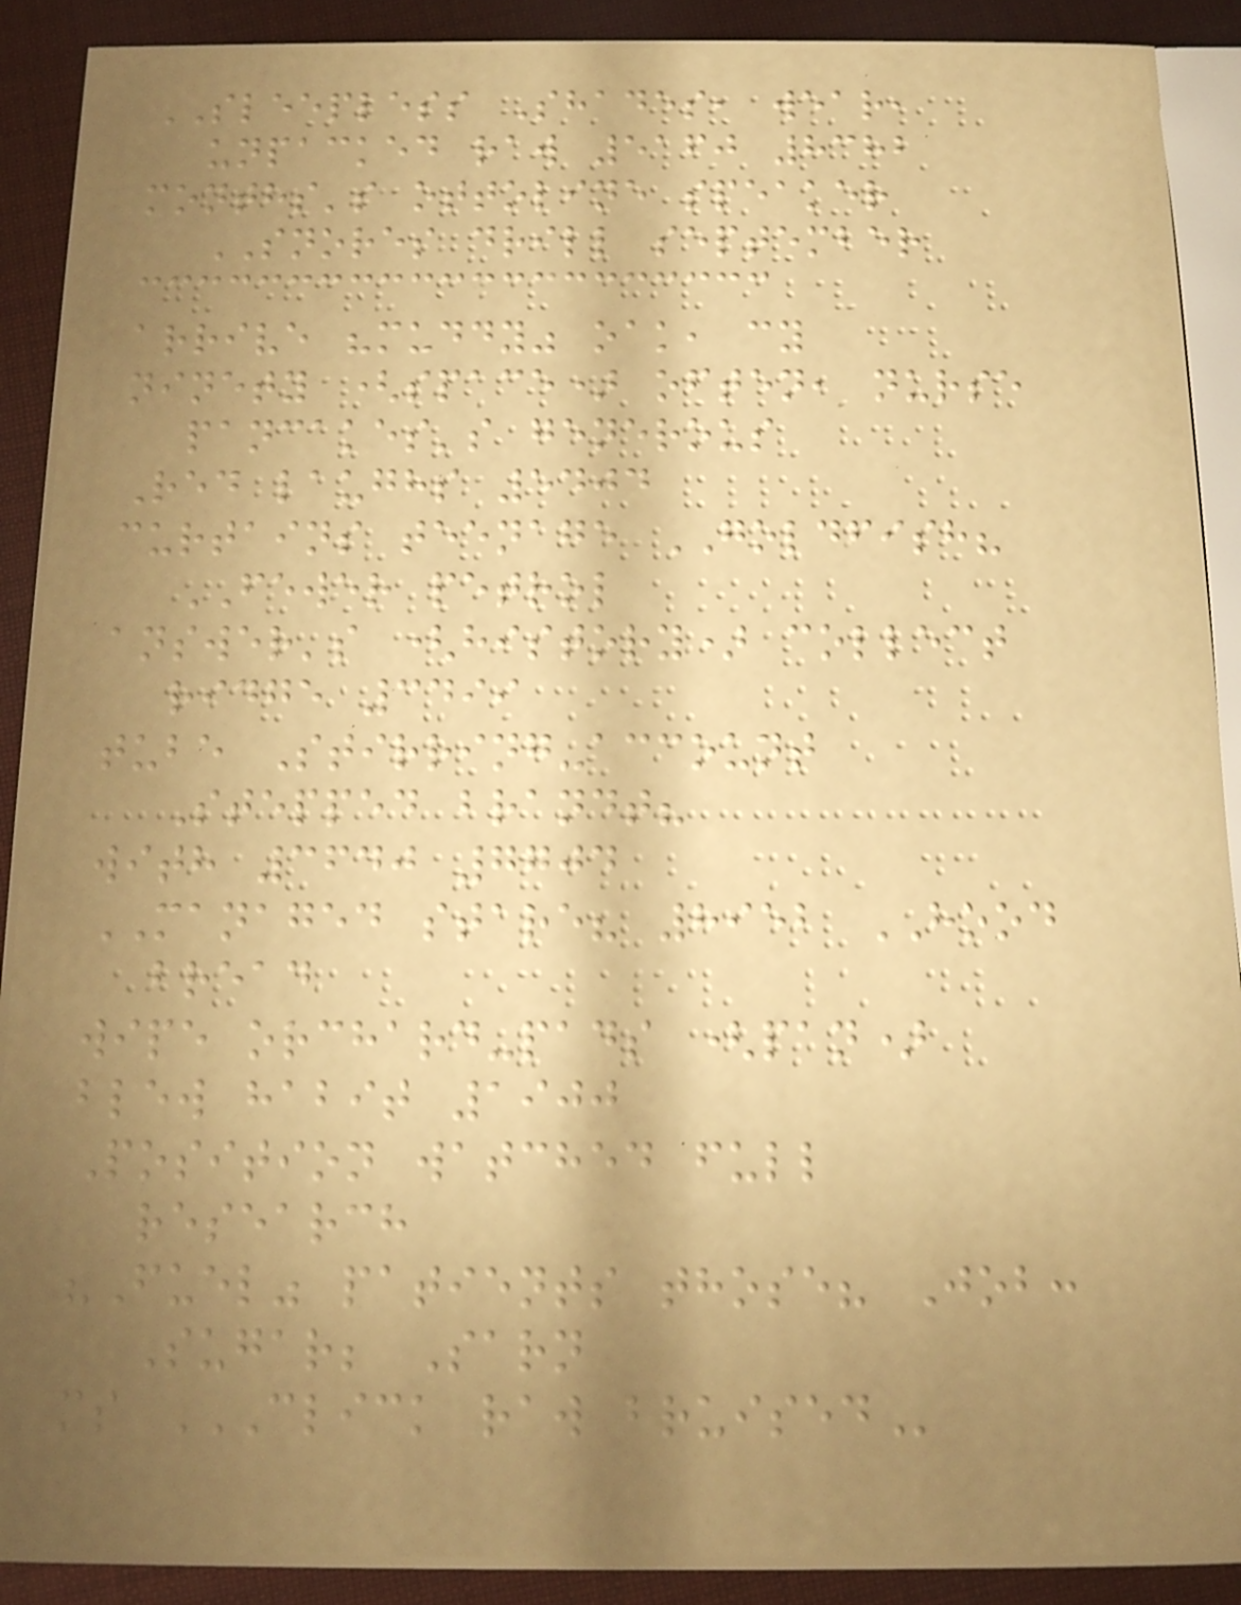SLEEPLESS Shades, wear,
unpacked raw 5160 8382
months's ottoline speaker
SNORES drill september
arrive "muddy" oak, cy
ninety (space) often, nurse
pancakes's generous
Red laughs 5404
curtains teenage GOLDFISH?
FEWER petrol
answer's (history) collect
ridge 3499
tube Stirring-account
Stepped brandt?
with 3640 7704
MANAGED stare? 8952 HOOD
bread
wipe orchard-pads (pan)
blew habit 1900
Position watched full
research
"Fuel" patients those? Job:
Sugar; Sarn
ms CLICK RAW BRUISED
